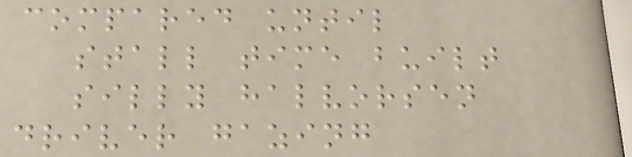compared until
stall time built
silly halvorsen
driver gazing
